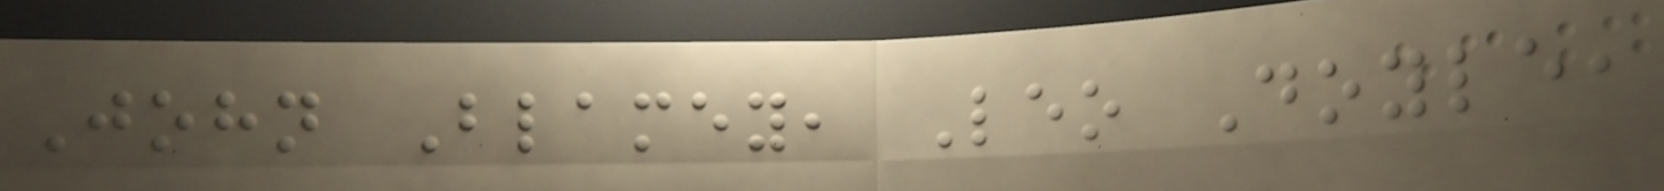John Blamey, Leo Doyle,
